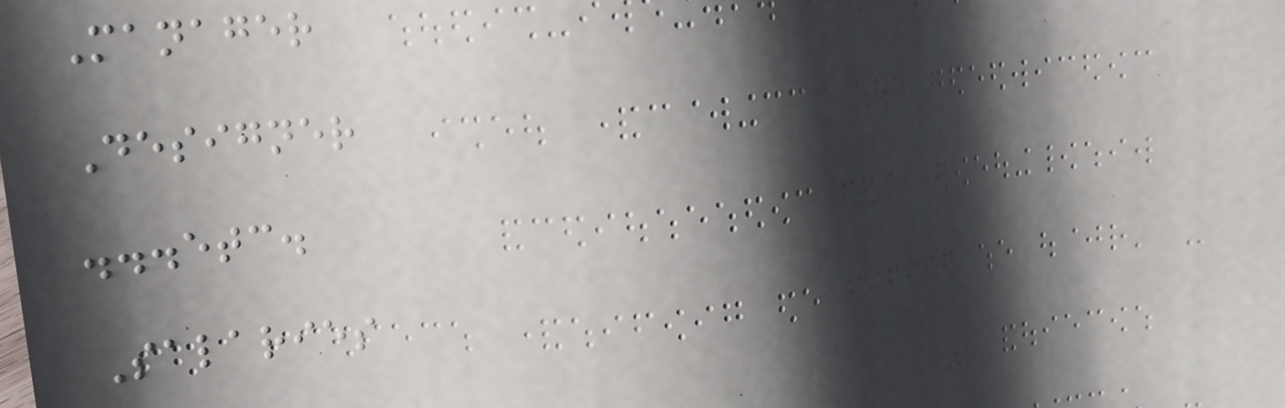Manager
Designer
...etc.
Salaries
